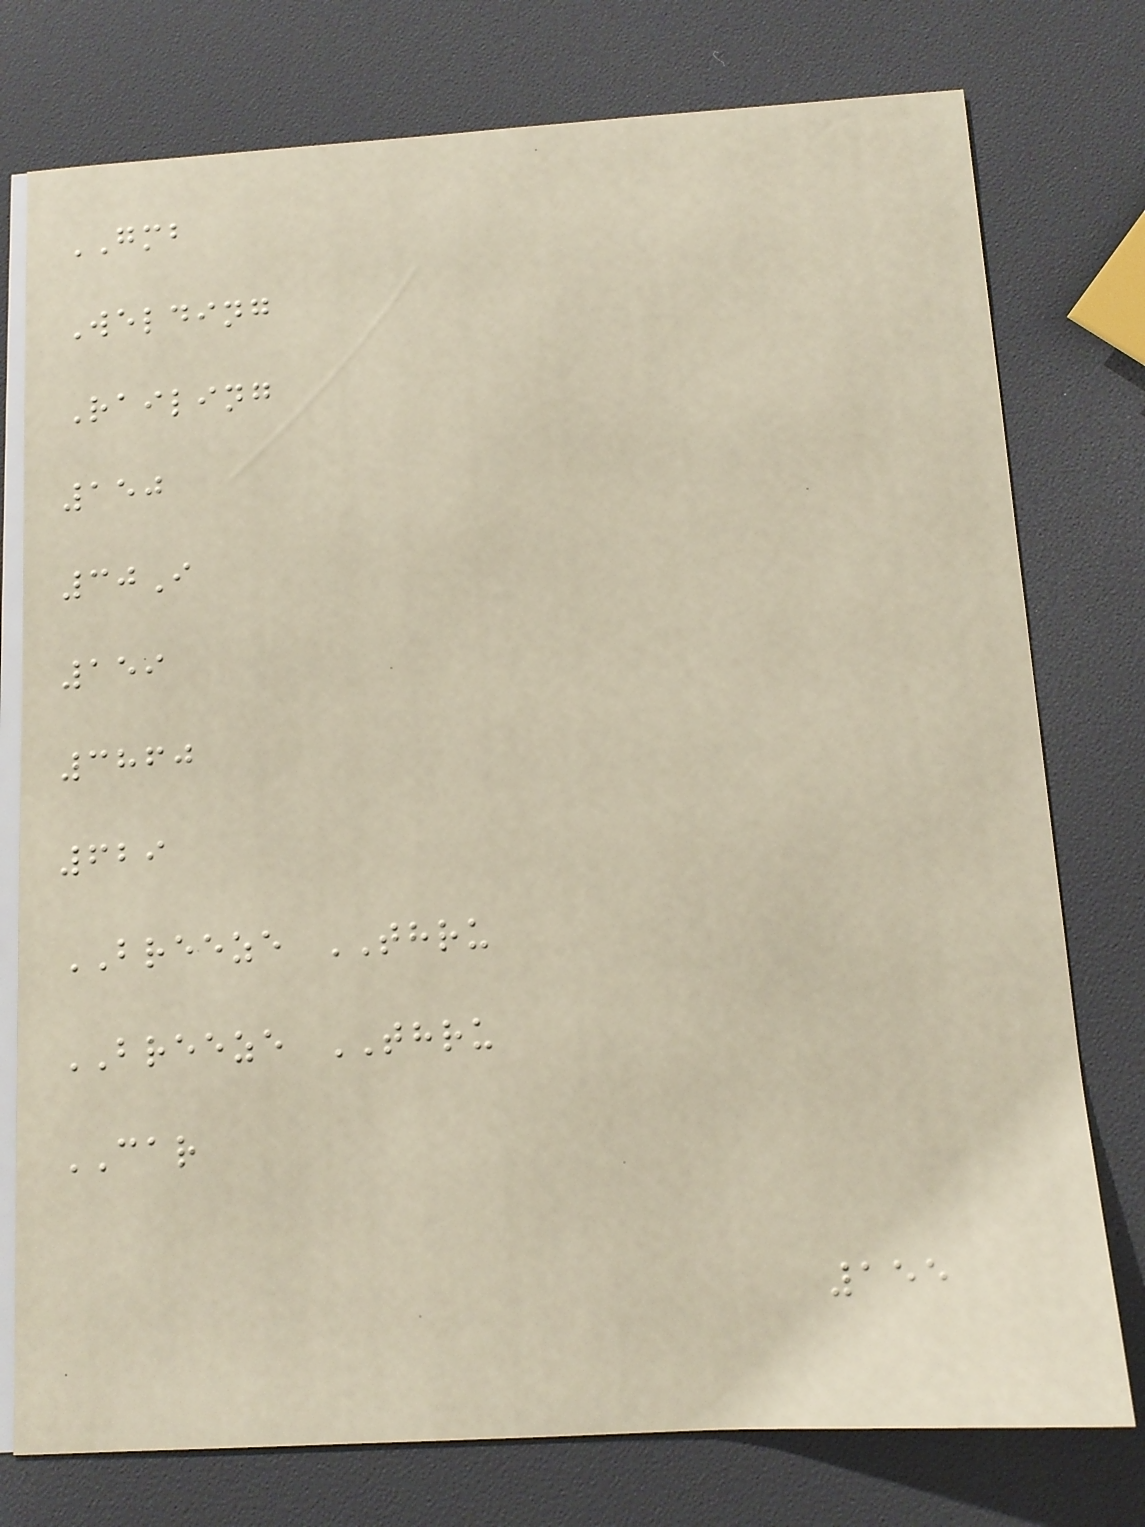GMB
Welding
Railing
150
30I
159
3860
629
BREEZE THRU
BREEZE THRU
CAR
155
